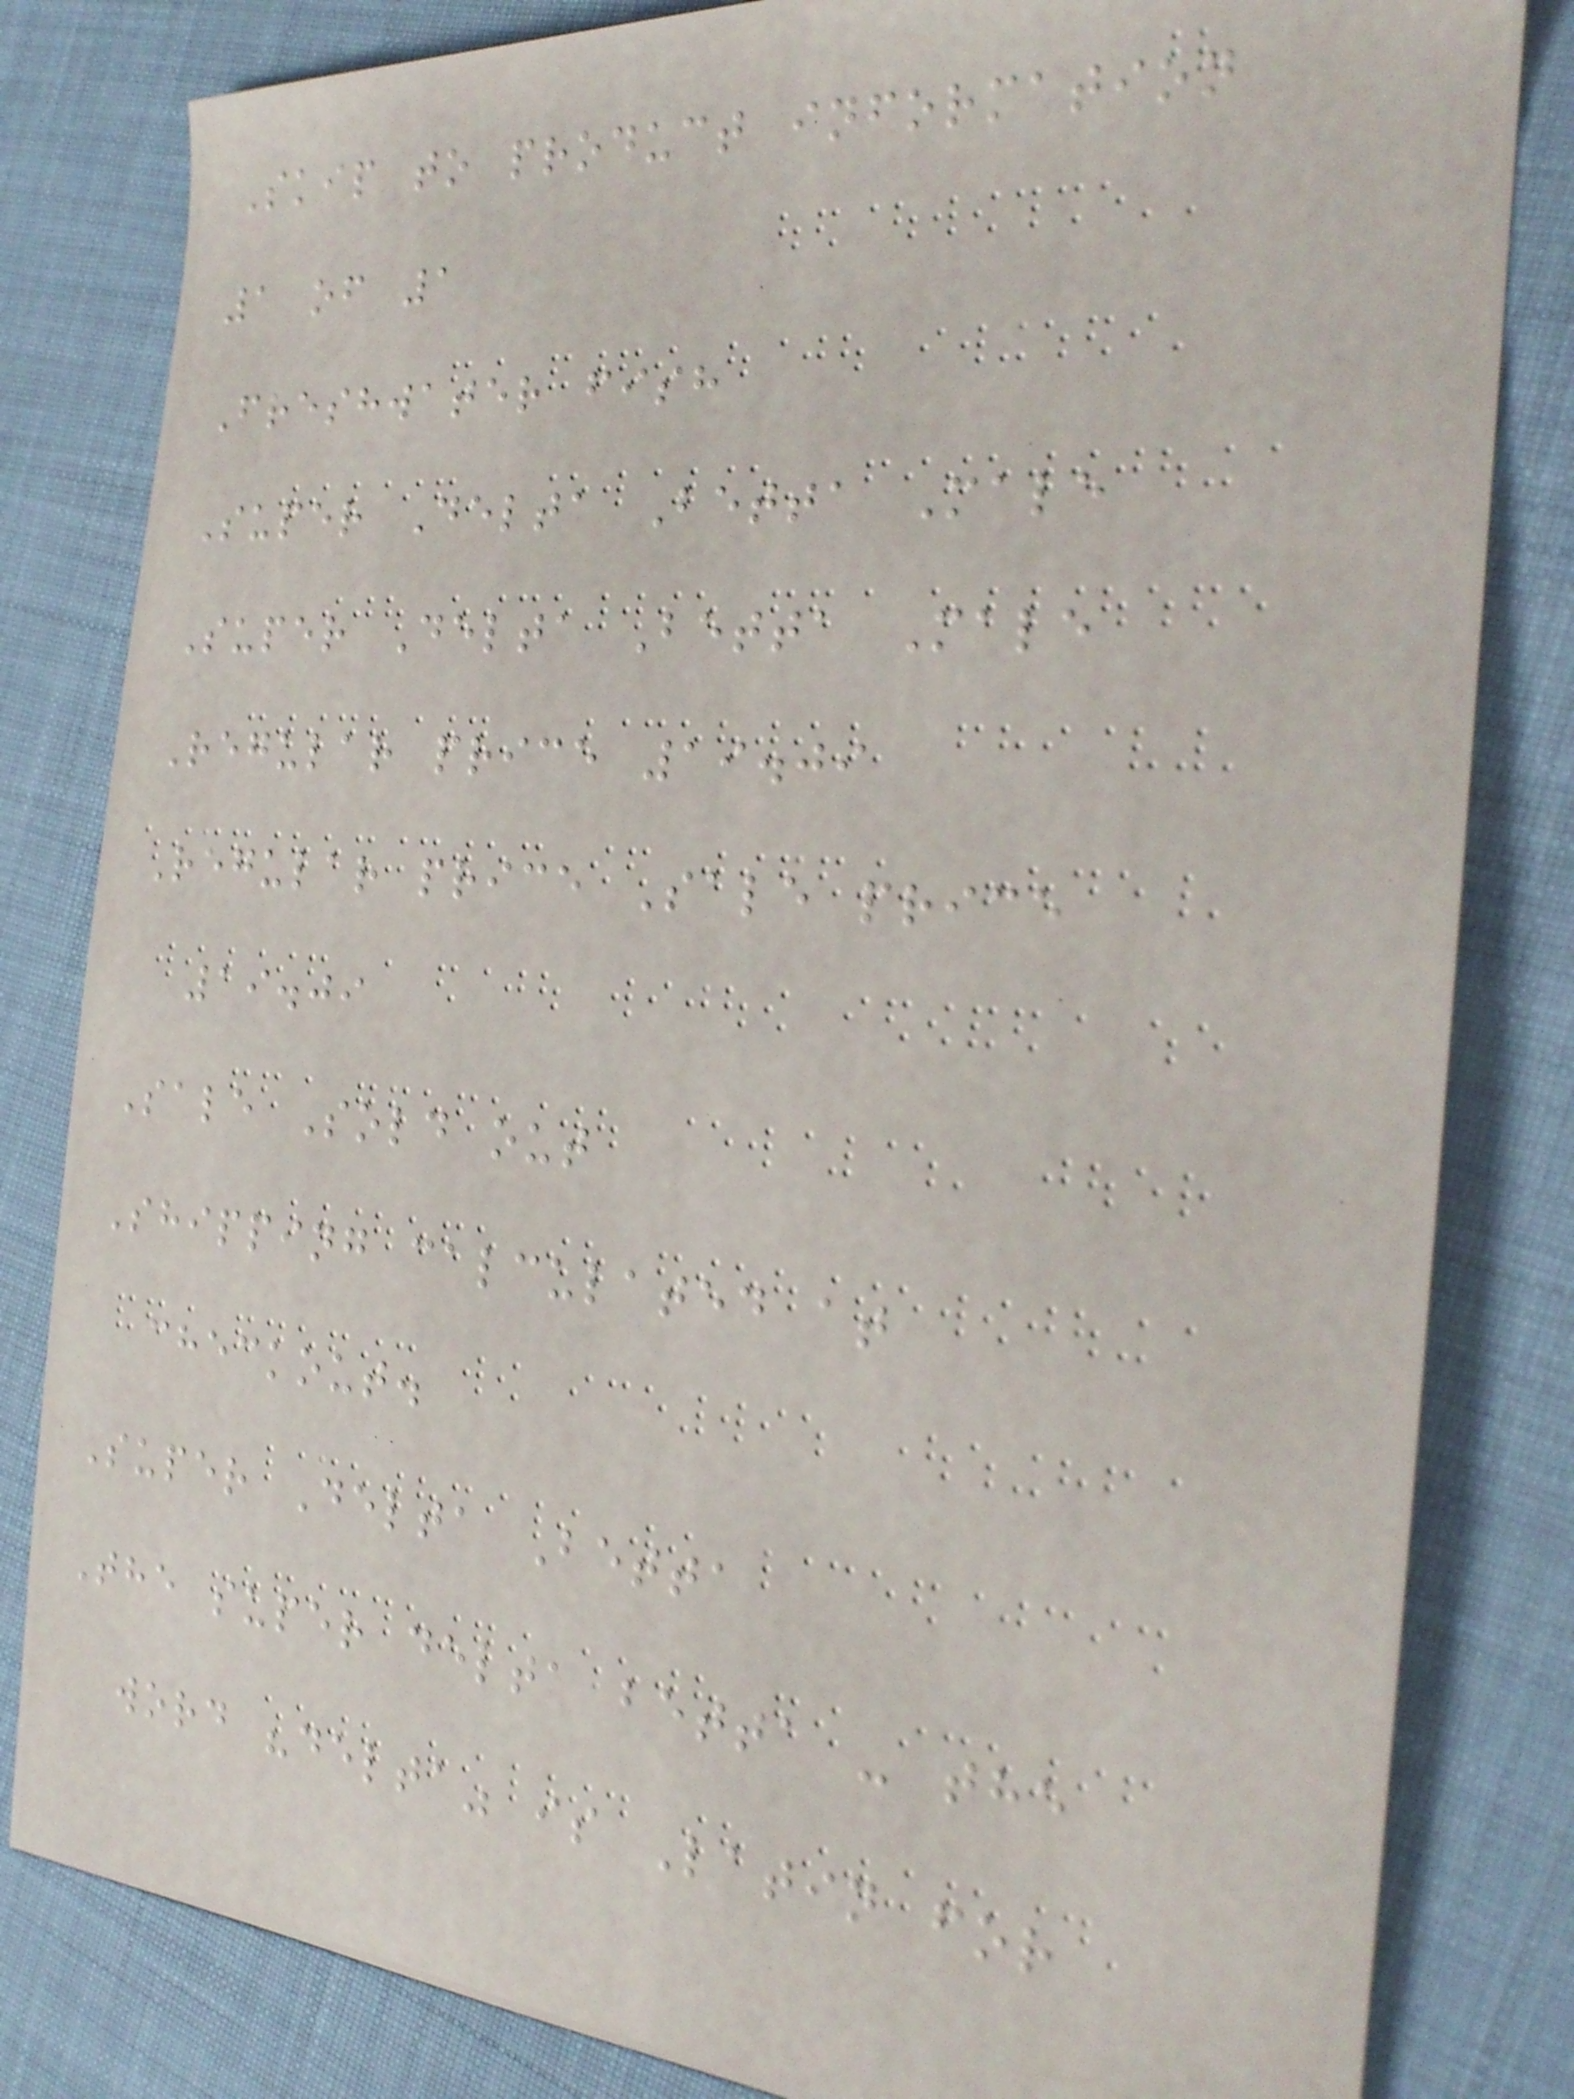Skip to product information
1 of 1
Freshwater fish
Super Delta Betta Male
Super Delta Betta Male
Regular price 19.09
Regular price Sale price
19.09
Sale Sold out
Shipping calculated at
checkout.
Super Delta Betta
The super delta betta - the
word "delta" is Latin for
